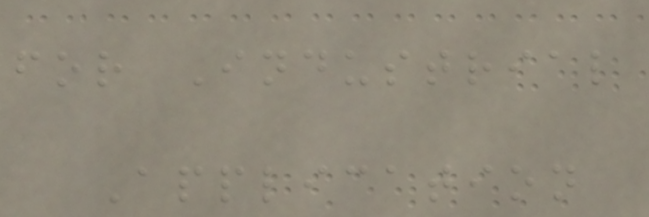for Industrial
Application
